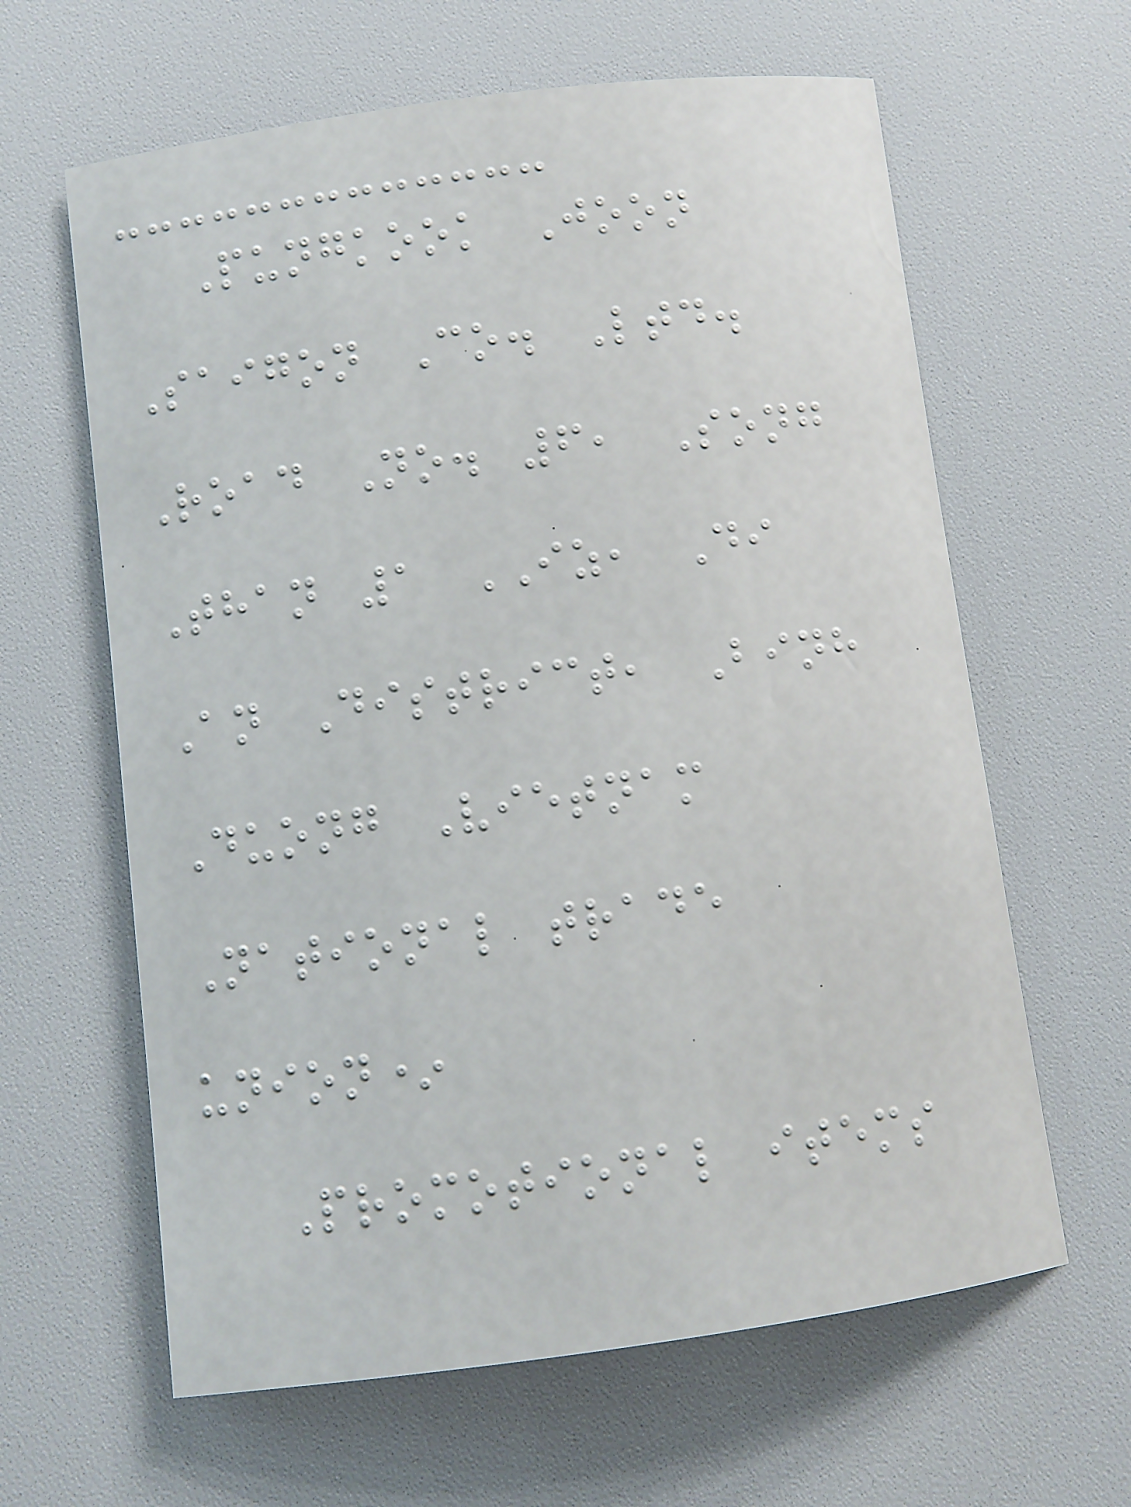Pungkook Joon
Saigon Co. Ltd.
Road No. 6, Song
Than 1 IZ, Di
An District, Binh
Duong Vietnam
National trade
union*
Promotional items
